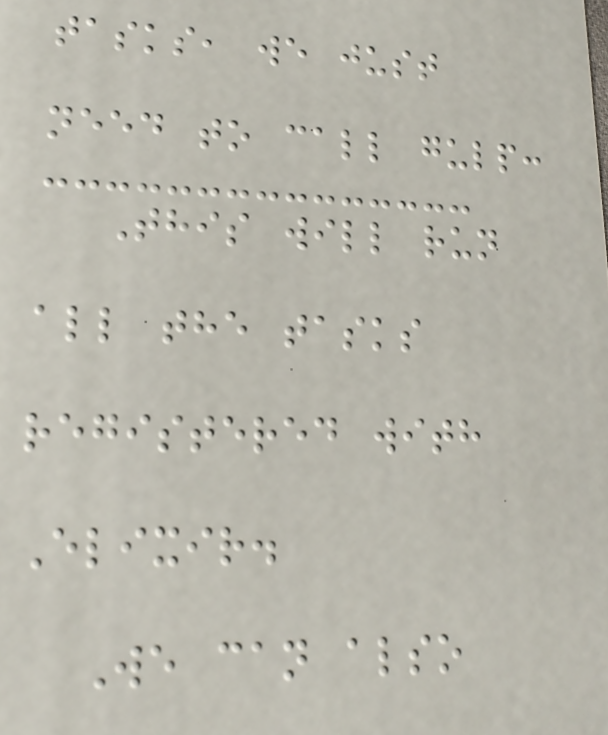tasks, we just
need to call gulp:
This will run
all the tasks
registered with
Elixir.
We can also
